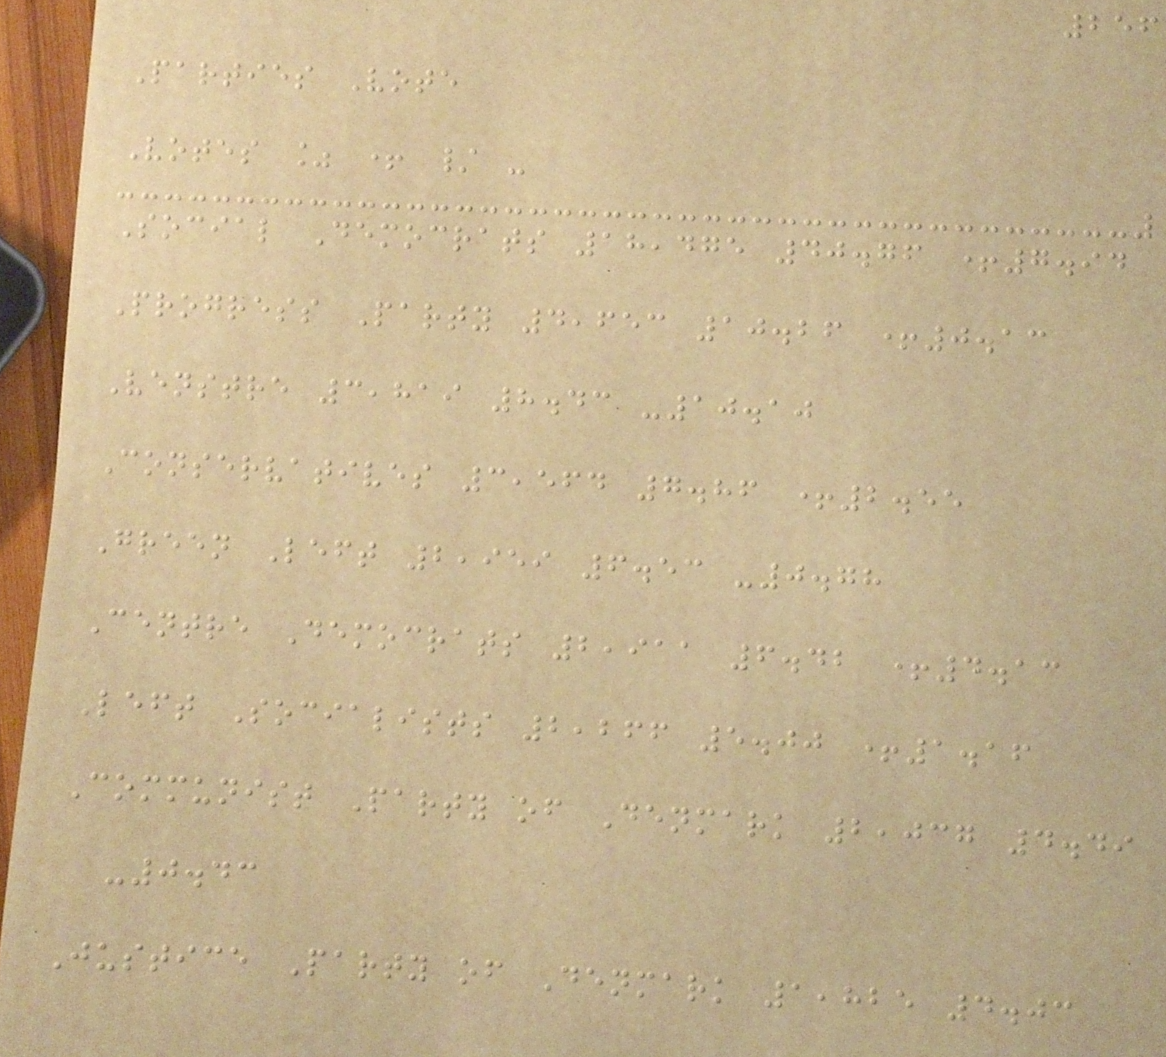256
Parties Vote
Votes % + / -
Social Democrats 18,475 40.76 +7.94
Progress Party 4,653 10.26 +0.13
Venstre 3,819 8.43 -10.10
Conservatives 3,564 7.86 +2.55
Green Left 2,959 6.53 -0.78
Centre Democrats 2,911 6.42 +4.13
Left Socialists 2,266 5.00 +1.16
Communist Party of Denmark 2,037 4.49
-0.43
Justice Party of Denmark 1,825 4.03
